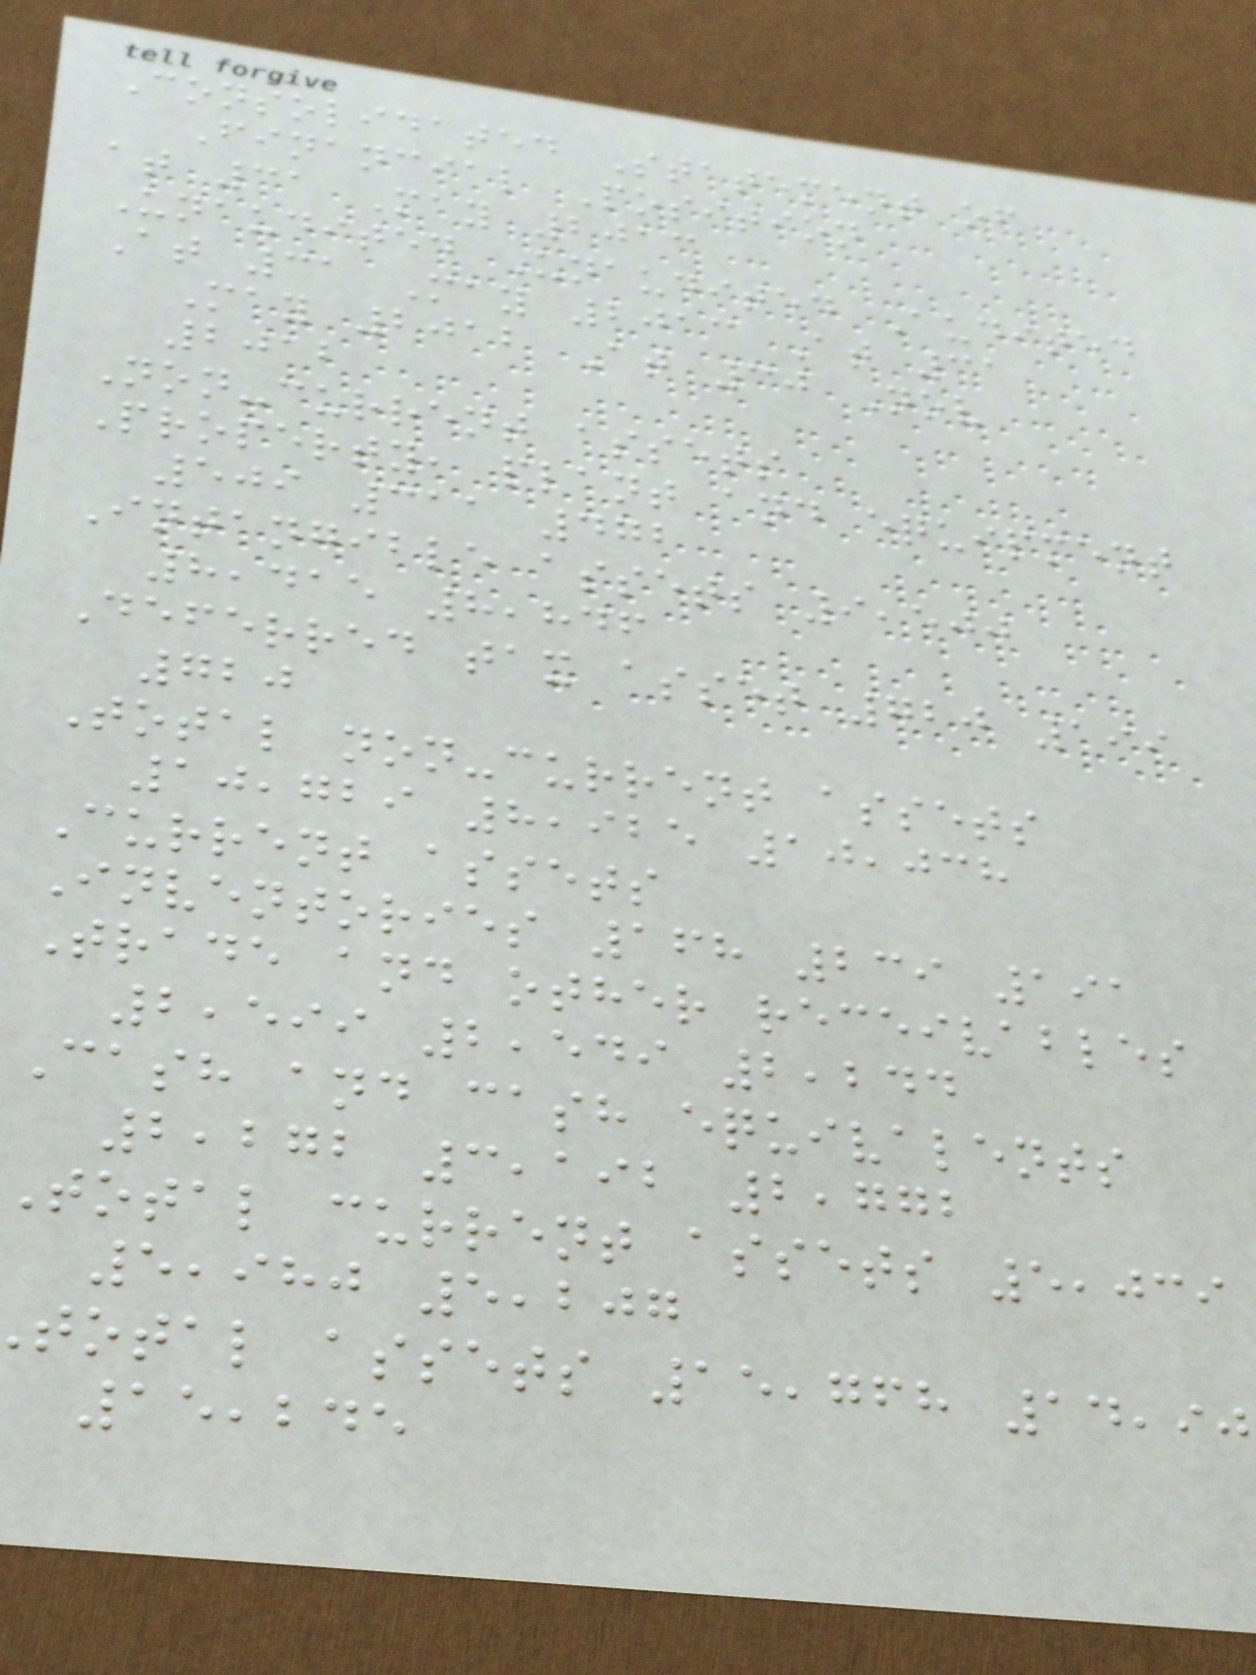Consolidated Statement of
Financial Position
at 31 May 2013
Unaudited Unaudited Audited
At 31 May 2013 At 31
May 2012 At 30 Nov
2012
Non-current assets
Property, plant and equipment
509 311 472
Intangible assets 9,500
8,415 8,846
Deferred tax asset 720 199
720
Total non-current assets
10,729 8,925 10,038
Current assets
Inventories 168 239 191
Trade and other receivables
2,599 2,549 2,244
Cash and cash equivalents
2,272 3,192 2,772
total current assets 5,039
5,980 5,207
total assets 15,768 14,90
15,245
